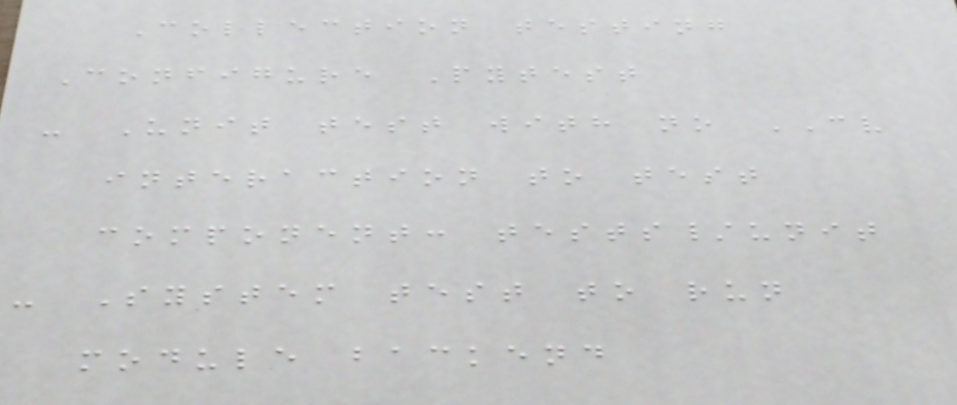Collection testing
Configure Pytest
- Unit test with no CV
interaction to test
component: tests/unit
- System test to run
module backend
